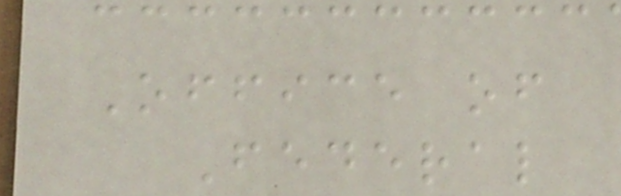Office of
Federal
